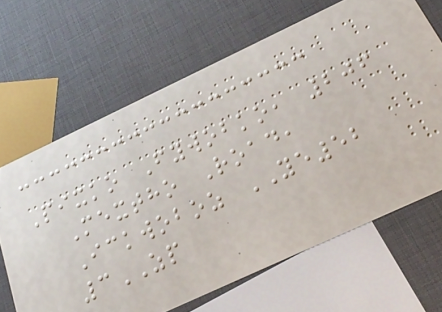Pixko Fywobko, 206
Mextho Road,
Ickwoboz YE52
3ZP
